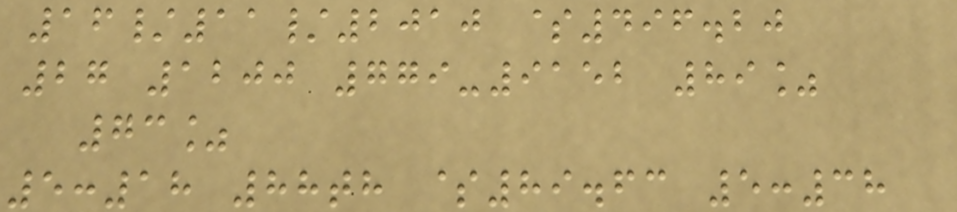16/11/2010 $496.20
27 1200 779-9152 89%
73%
5:18 88th $89.63 5:38
